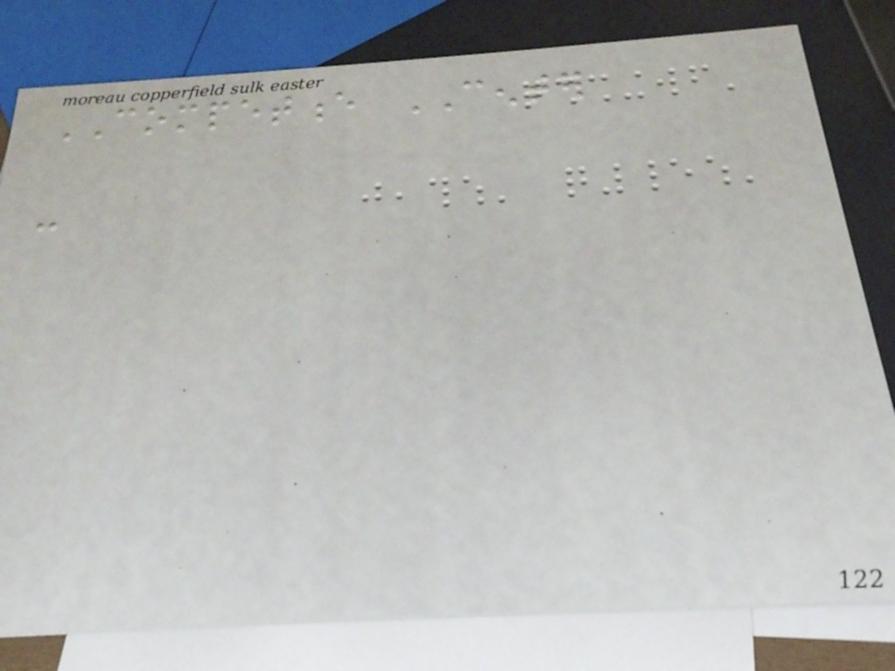COMPETENCE CENTER
-
